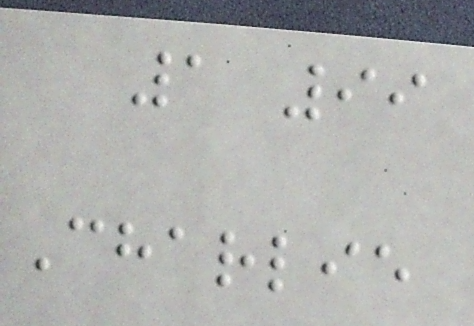1 99
Charlie
